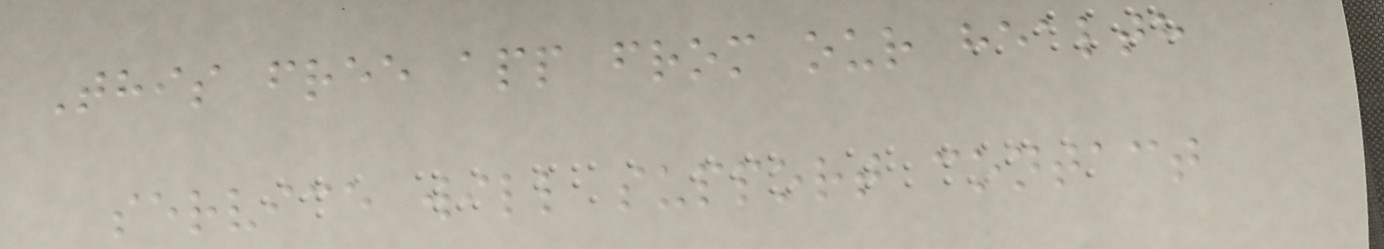This free app from our health
service will support contact
